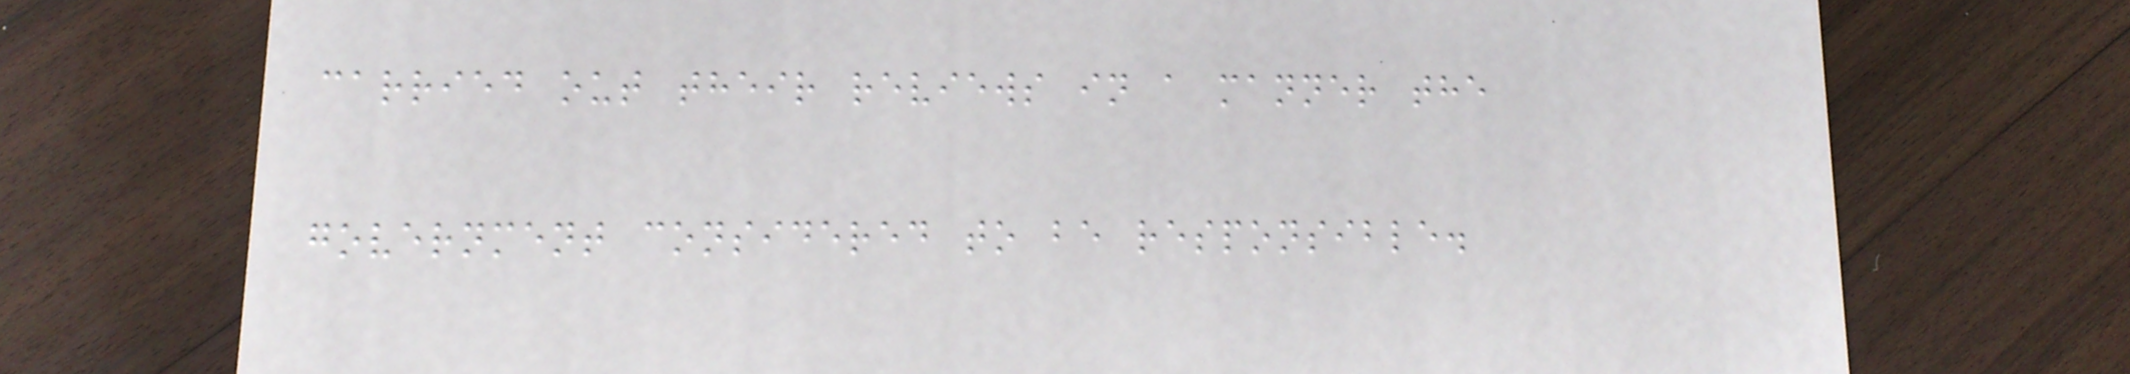carried out their reviews in a manner the
government considered to be responsible.
